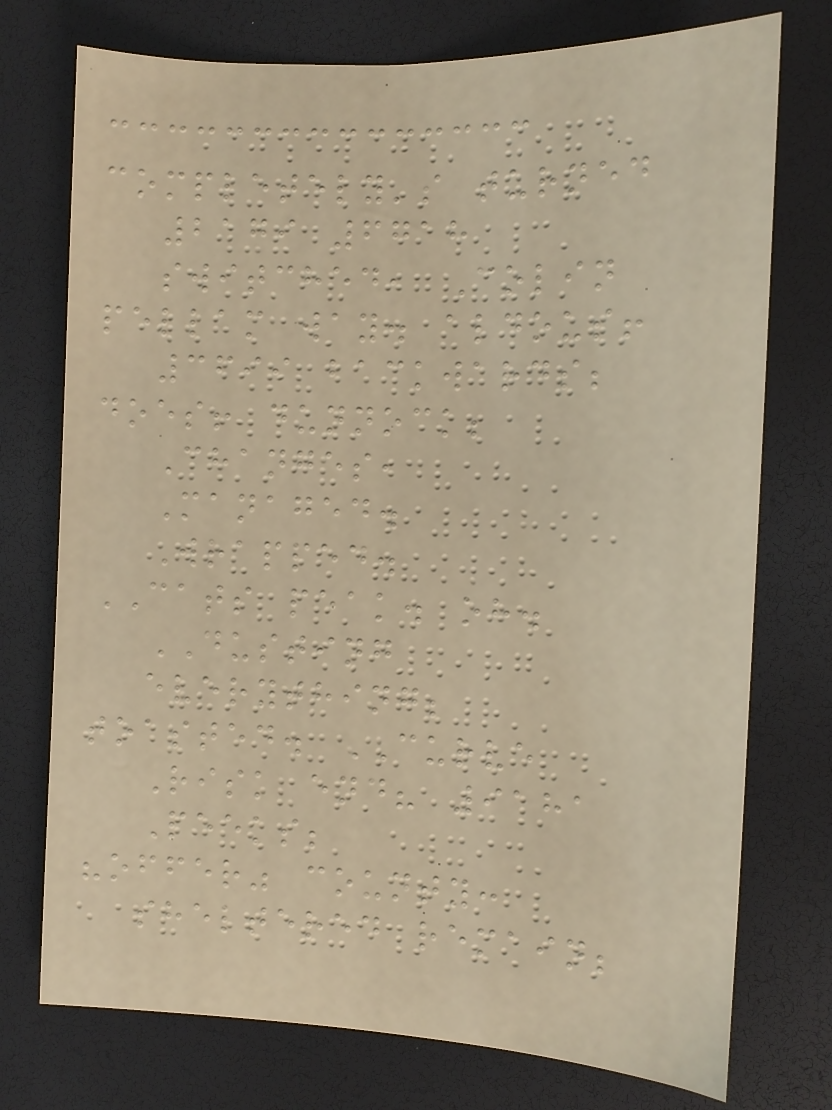completely's turned
2179 6718
switched, Colin
pellam way. aldous!
3699 backwards;
does! dunnock;
Changes,
Managed.
Wrapped.
CATS peak. oh.
DUSTING
everything;
toasted. CURVE
Risk end? 9181
Peeks;
"offer" county:
sheltered remain;
